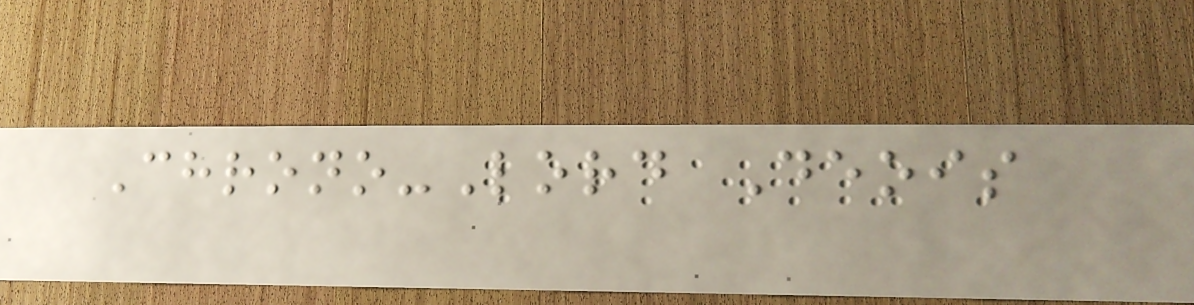Chrono-Lord Deois
